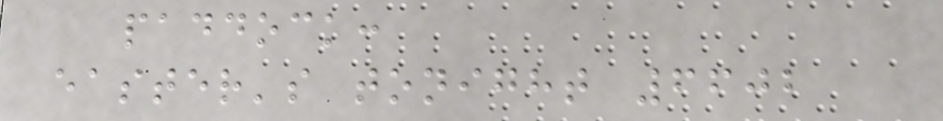paddock:
easter's tonight 6602
